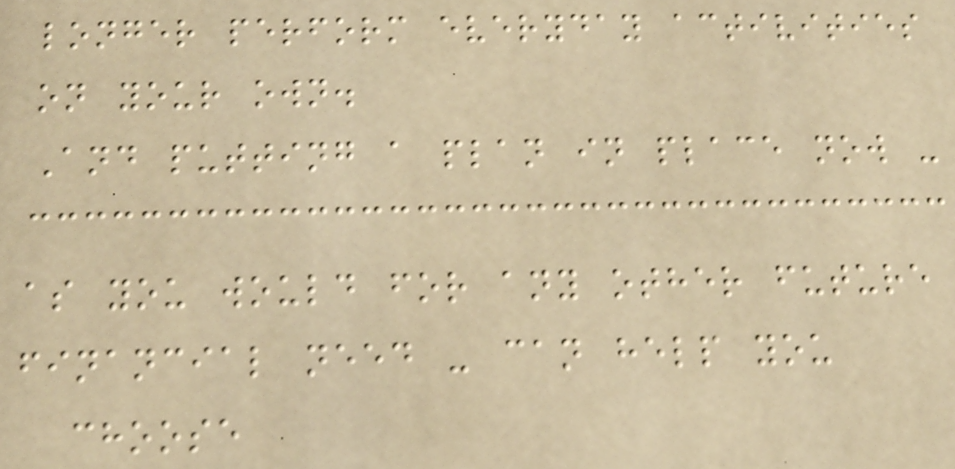longer perform everyday activities
on your own.
And putting a plan in place now -
as you would for any other future
financial need - can help you
choose
